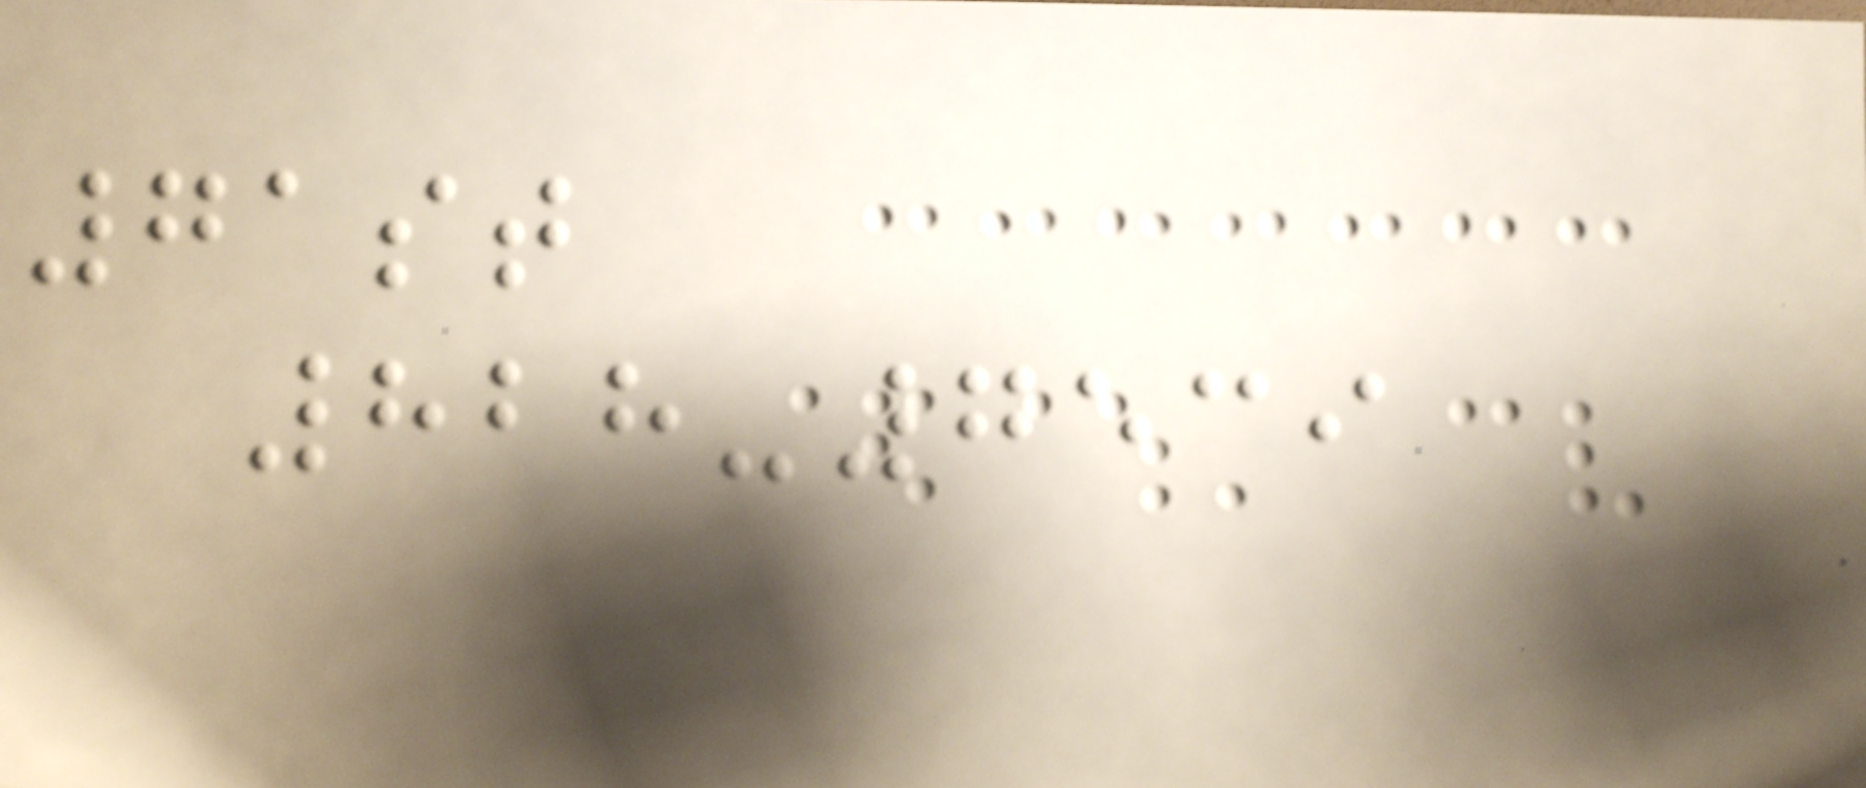71st
828-7539
